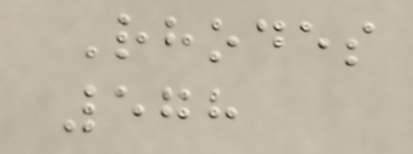Rhodes
578
